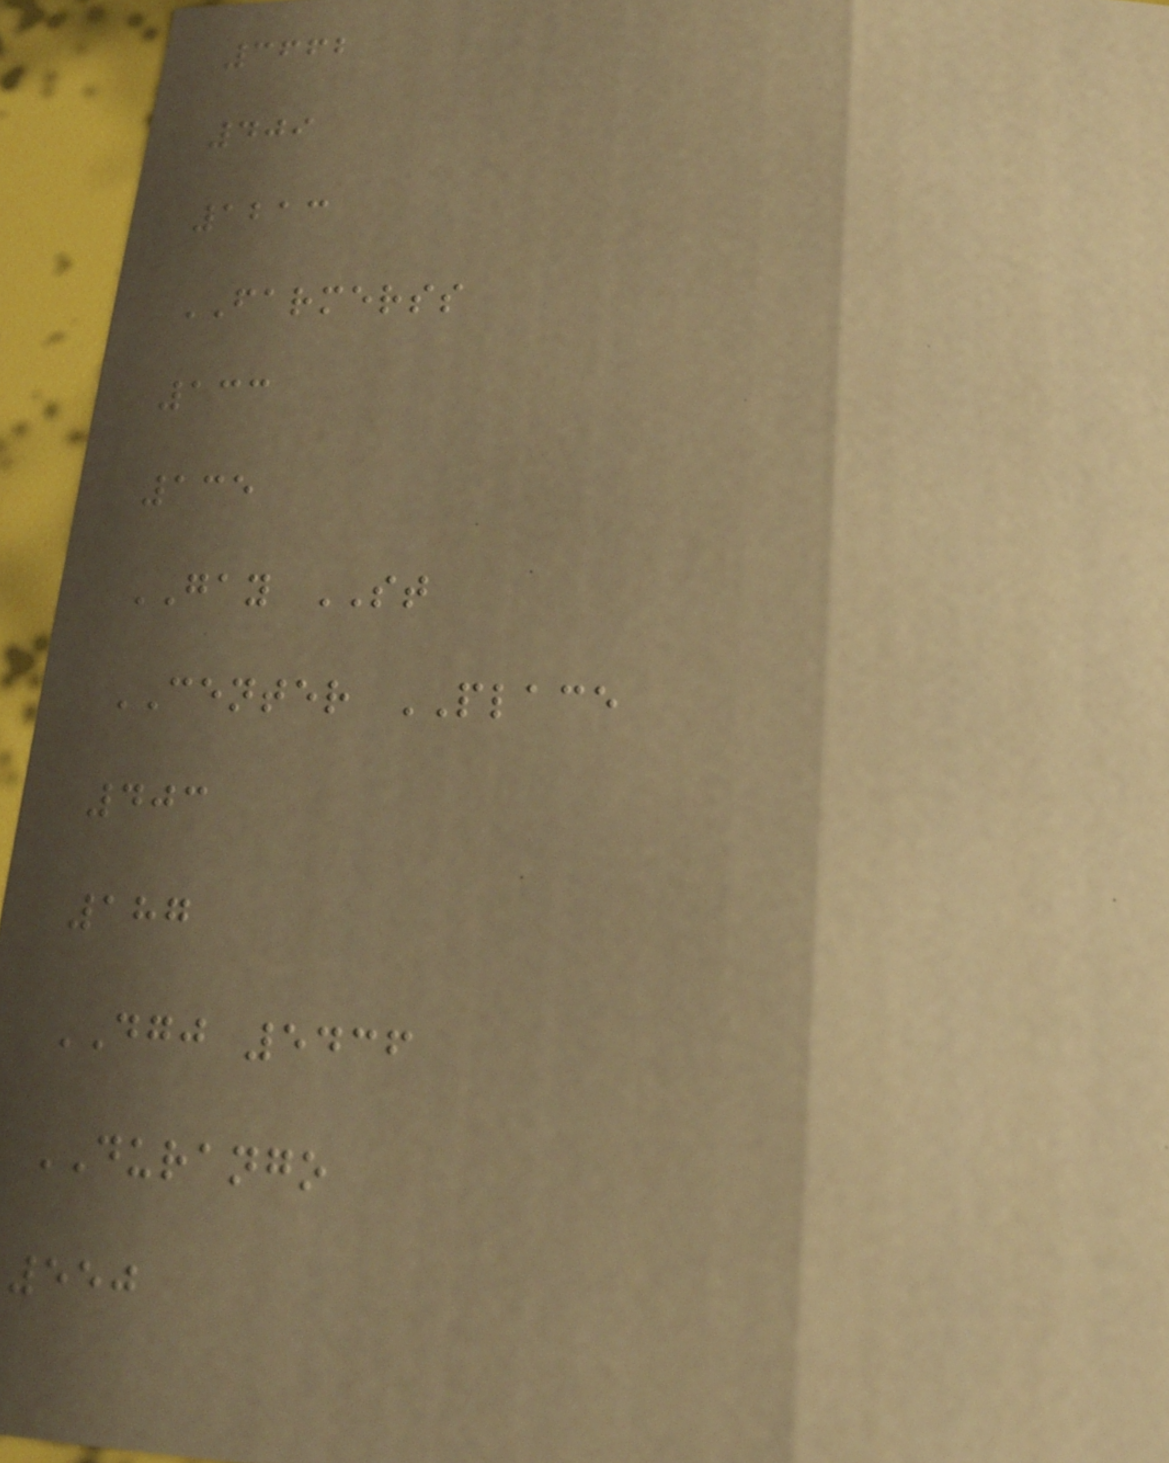3662
409
1213
FARMERSS
133
135
GAY ST
CENTER PLACE
403
187
DGJ 5436
DURANGO
550
